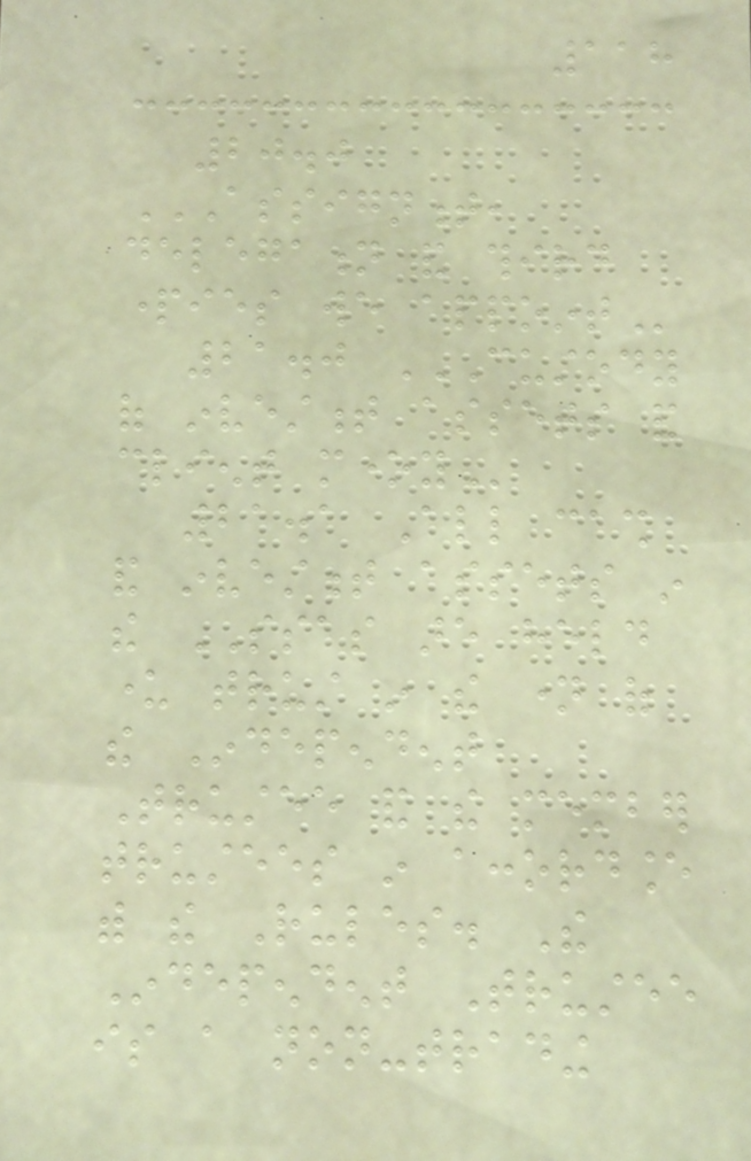118
20.0
ASSIGNMENT,
DELEGATION AND THIRD
PARTIES WE APPOINT
21.0 CUSTODY
OF INVESTMENT ASSETS AND
CLIENT MONEY
21.1 All cash
and investment assets in
the SSAS are held
under trust in the name of
the Independent
Trustee and the member
trustees in accordance
with the Rules. The
Independent Trustee
is a non-trading
